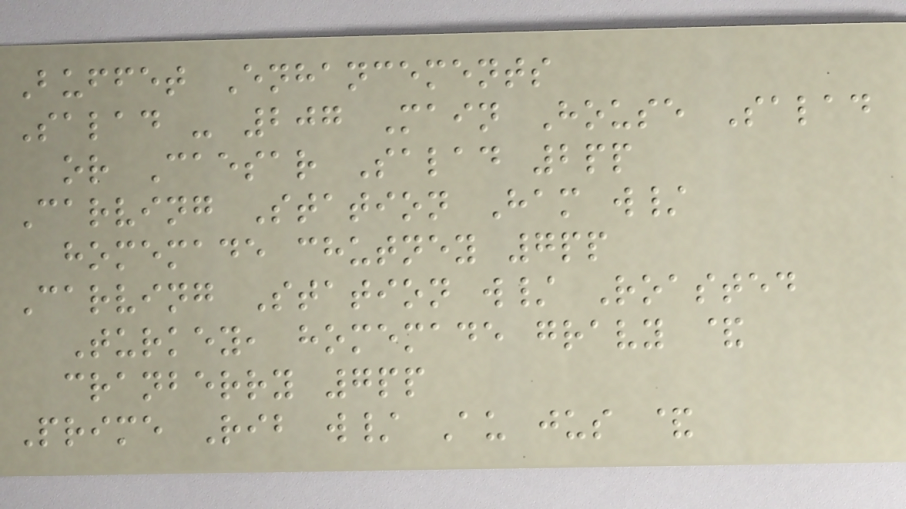Buffet Enhancements
Salad - 207 Main House Salad
or Caesar Salad 2pp
Carving Station Ham w/
homemade chutney 7pp
Carving Station w/ Roasted
Turkey, homemade gravy &
cranberry 7pp
Prime Rib w/ Au jus &
